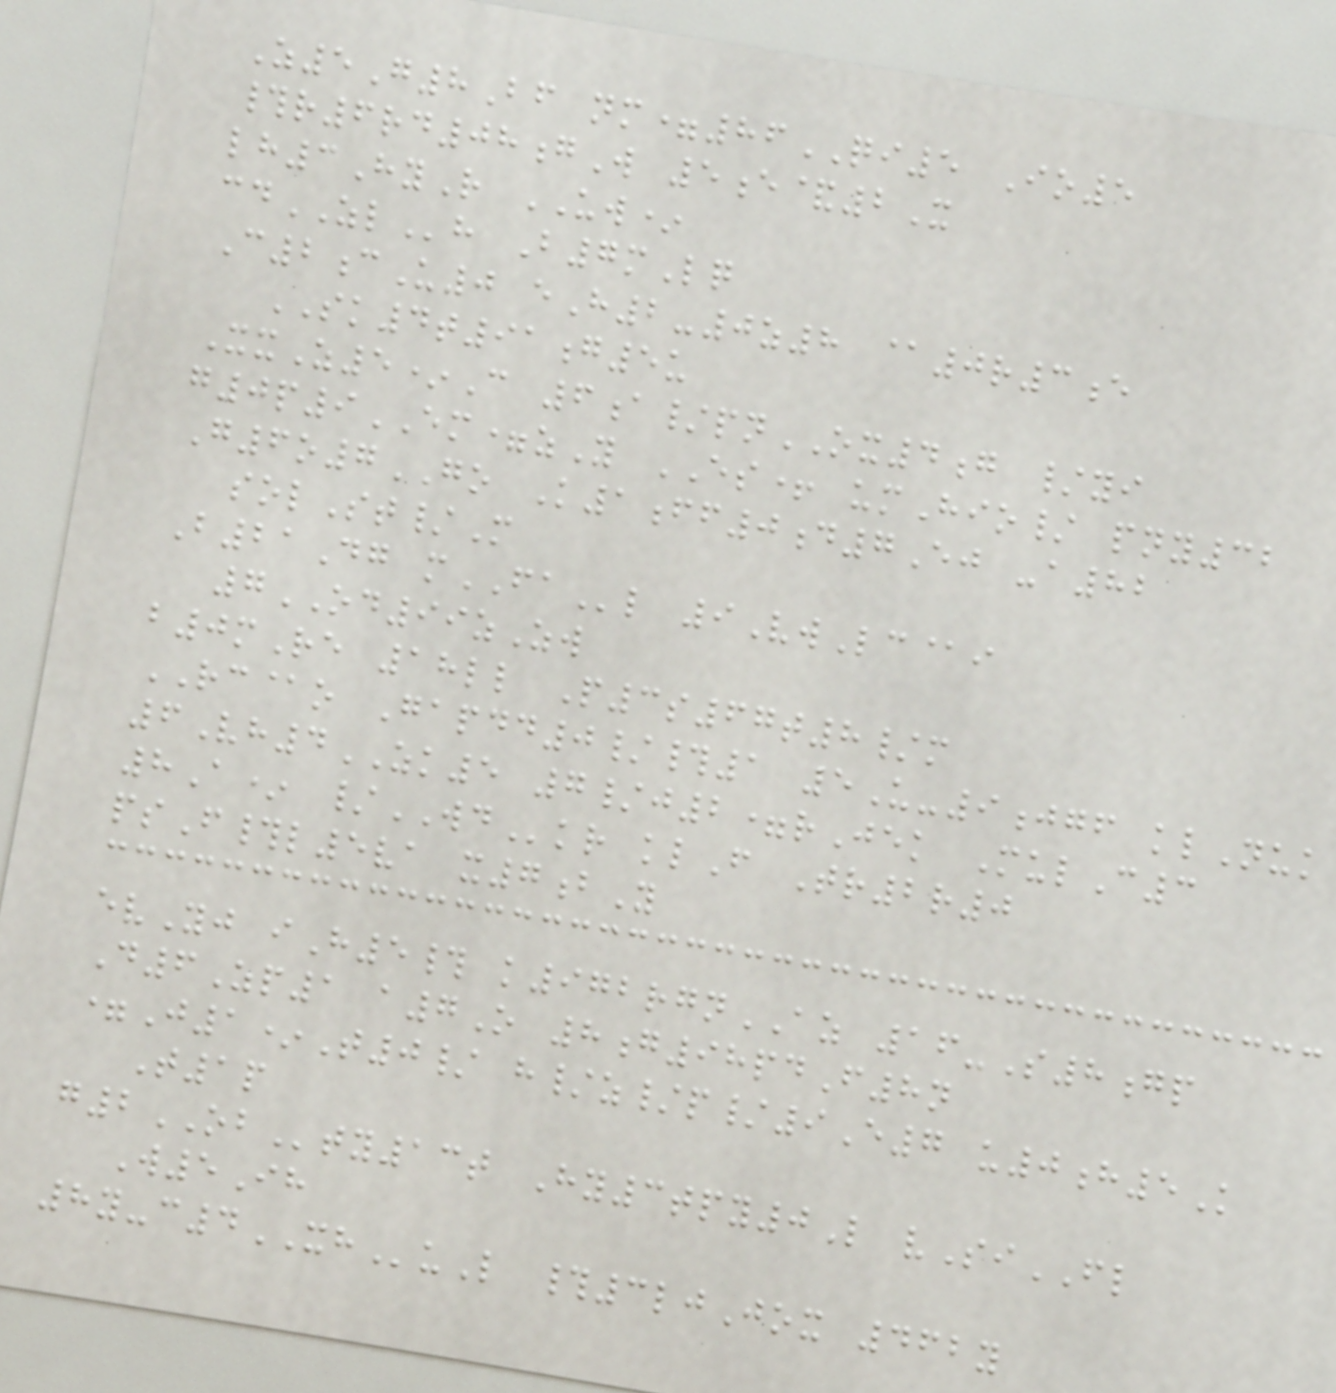Z5G8Bf nm=86QI5 Io5
#r6rd08gW 5e&2X
lh3HyR UW*
cdZLh B7mLq
C2cU0 eH2-0z8 @0r3e
SK4t91g5u
XxZ5*C 6a/pnOX4g /yi
g0p9EM=zY ES+ umHio/ pny32
G6o7GO K1ff0d7Ej -a82
solSt/M
B21Dg mFAl 9VwLc@i
7OD99zZw
b0mRe 18ll P3s67t8/m
RC@o Gapdd0/#1 5U-9jgf klNuk
6Vh4ZK5 7/j2=rJek MulC3
8A* /WDkr klF Tr2r0
psF#l5va x7bY
evYj iH5# k972rgnAZ 16-S8gp
D6Zp1 a7O 8g98pdF8n
=J1*T0/ h/z/p/9E7 u0h5K
T1p
g2OBty13t Hy3tpy0L vSiFL
W5Ih
8y-c4XHuL #3ljJox 462y
